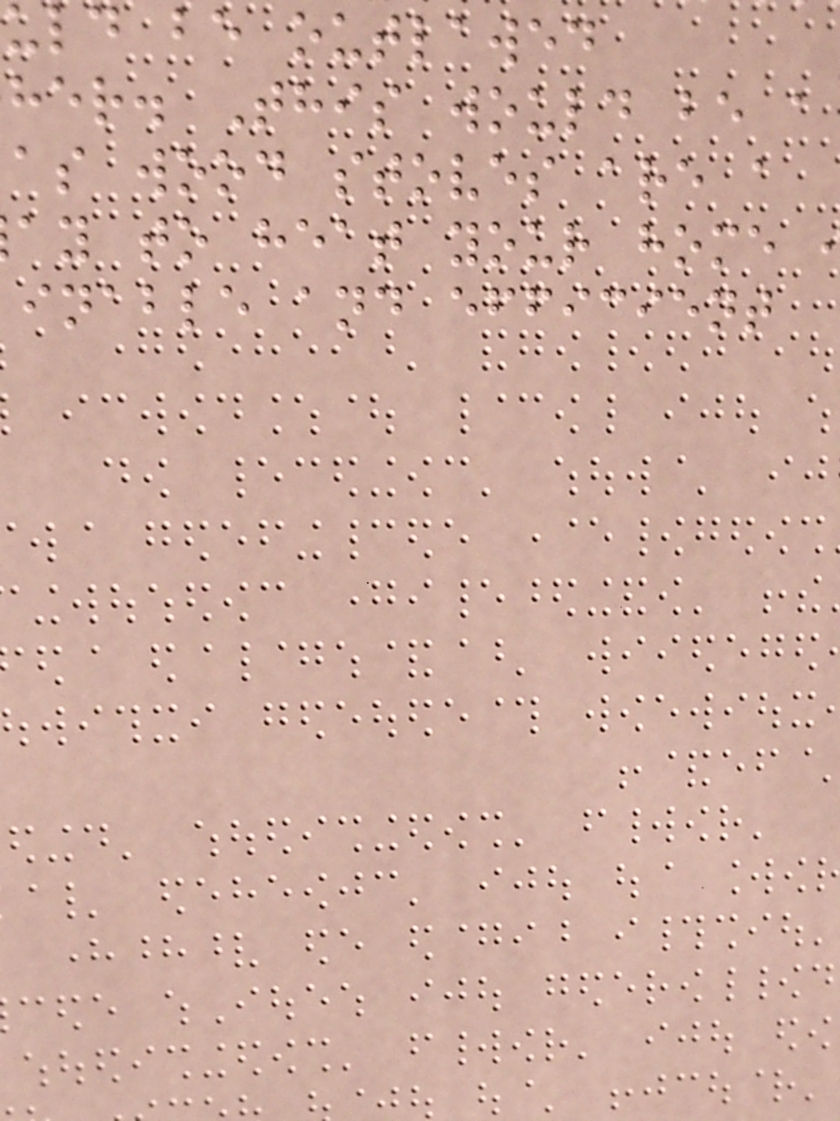uld be outlawed
her. This would be a
as wood stoves are a
ay to heat your home
inable and efficient
